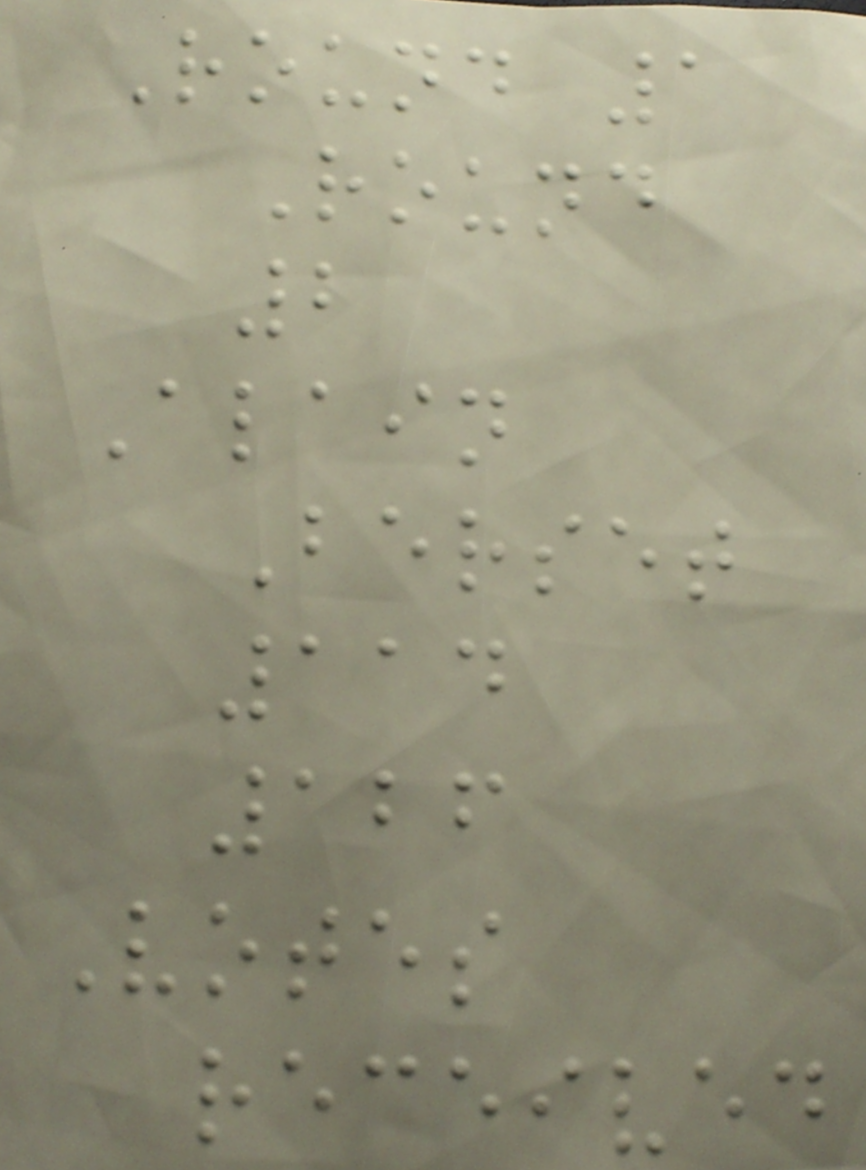Round 1
Round
2
Alain
Berset
114
126
Votes
received
